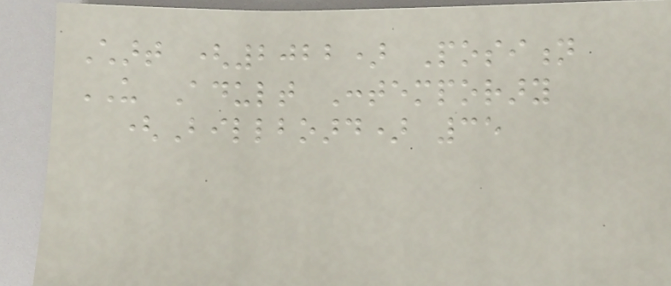Chart (2022) Position
US Adult Contemporary
(Billboard) 35
